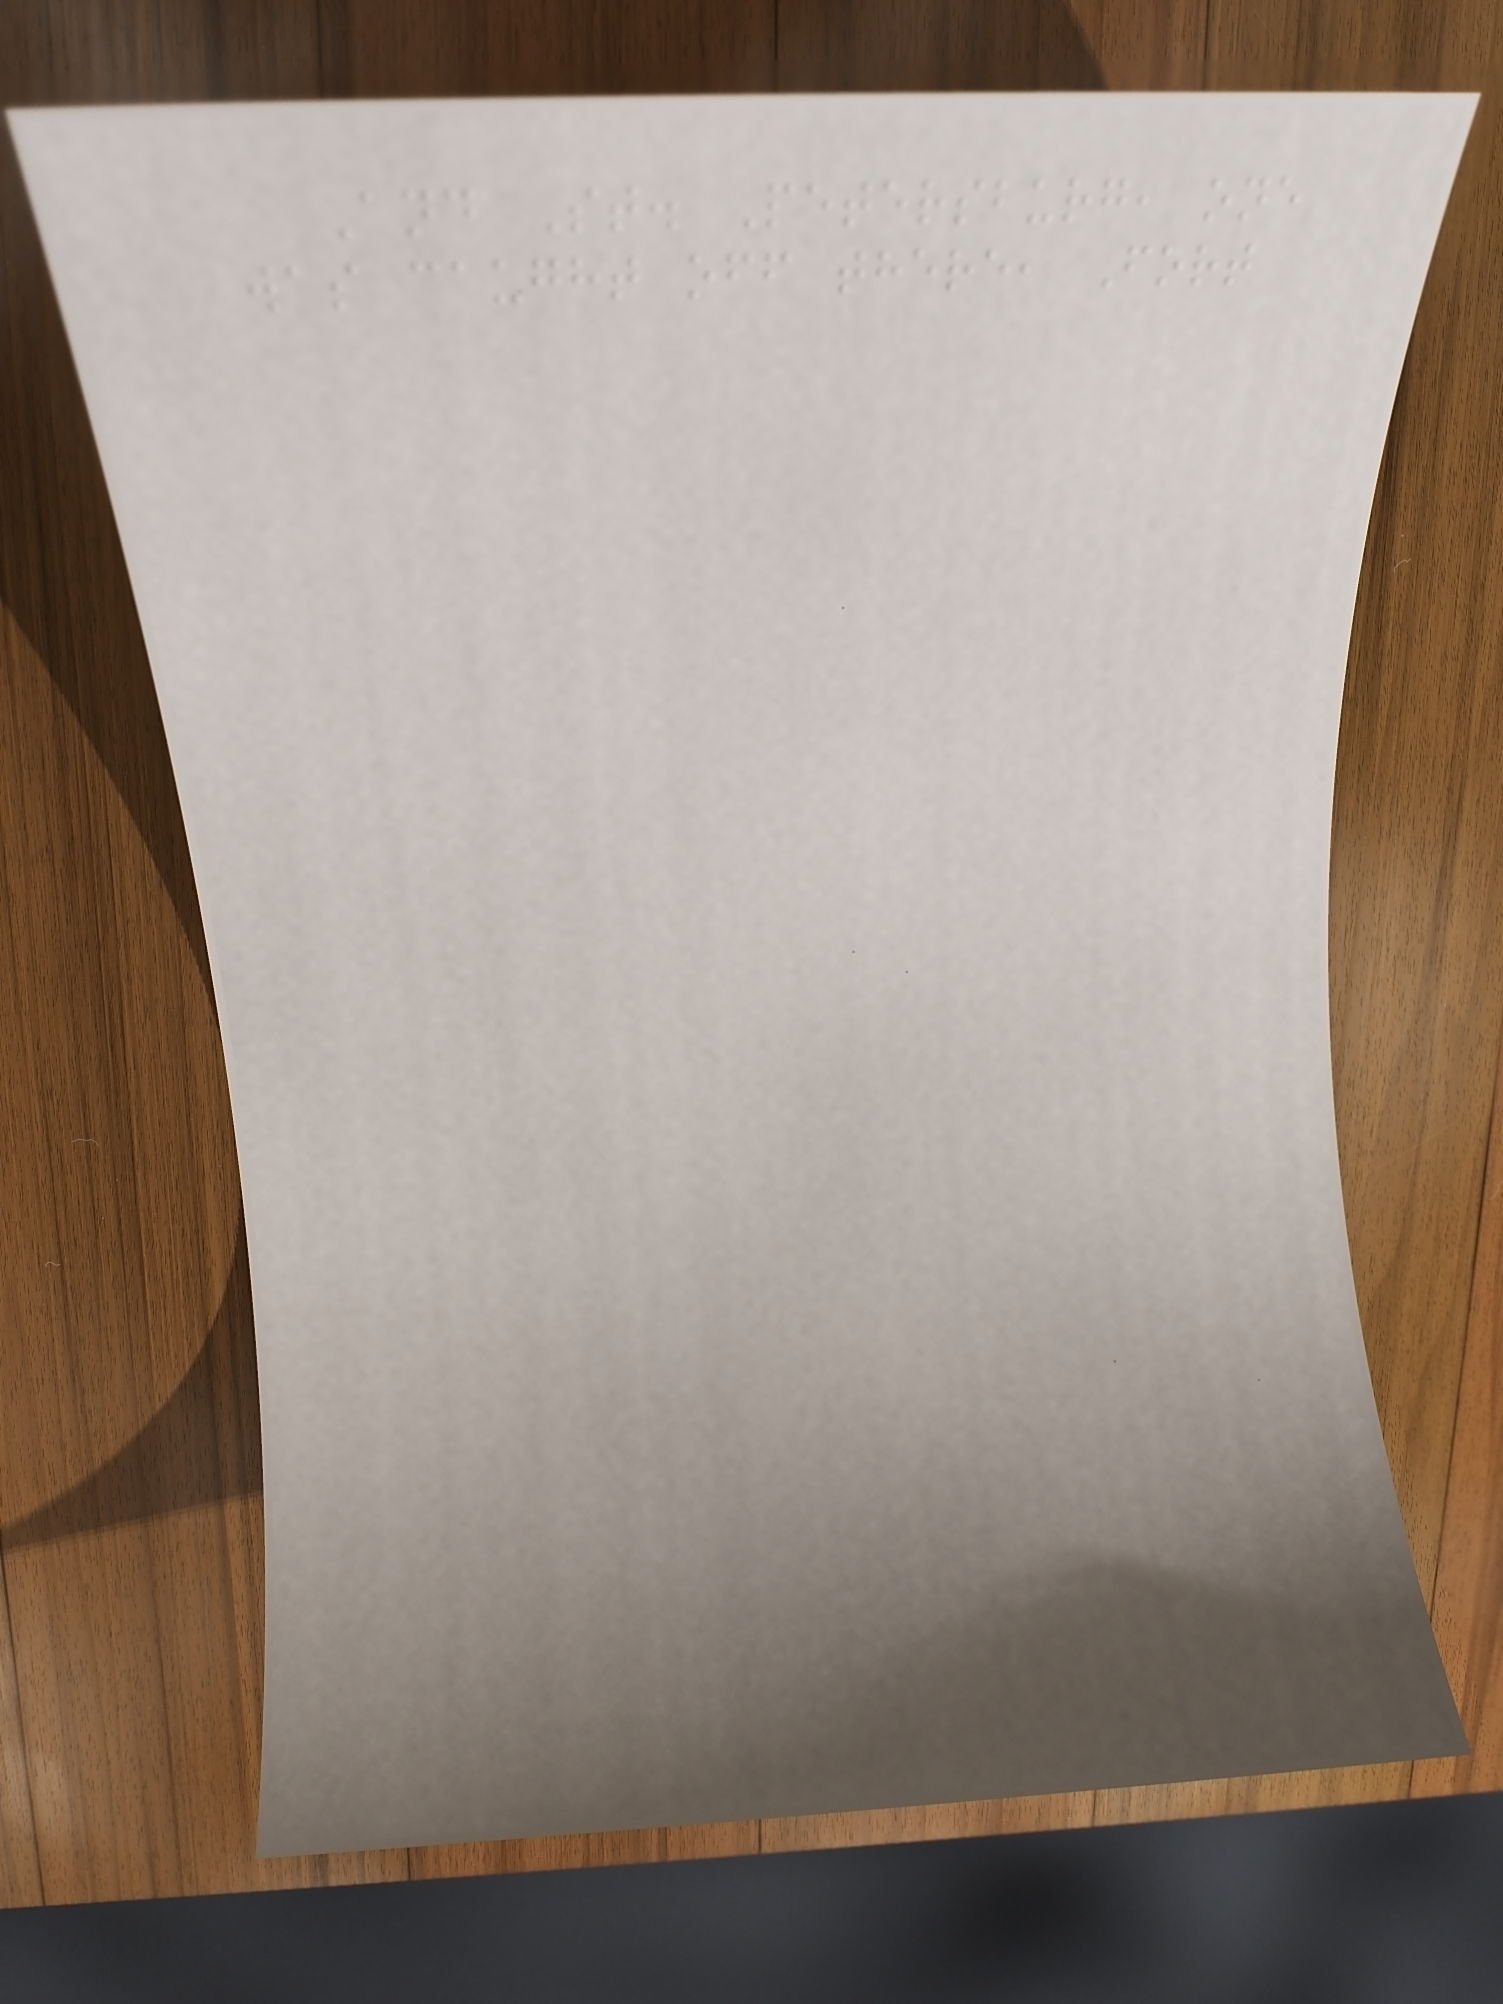And St. Petersburg, one
was caught off there, Fort
